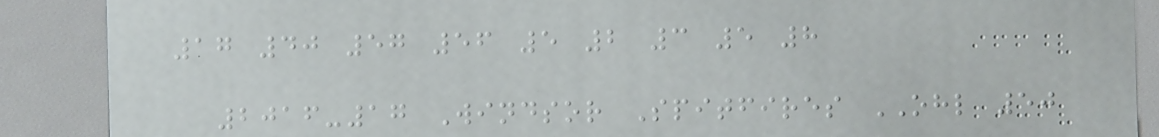17 40 57 56 5 2 3 5 8
2016-17 Windsor Spitfires OHL 50
